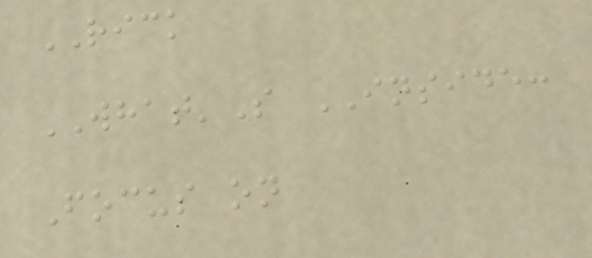RICK
WHAT'S INSIDE:
Focus on
